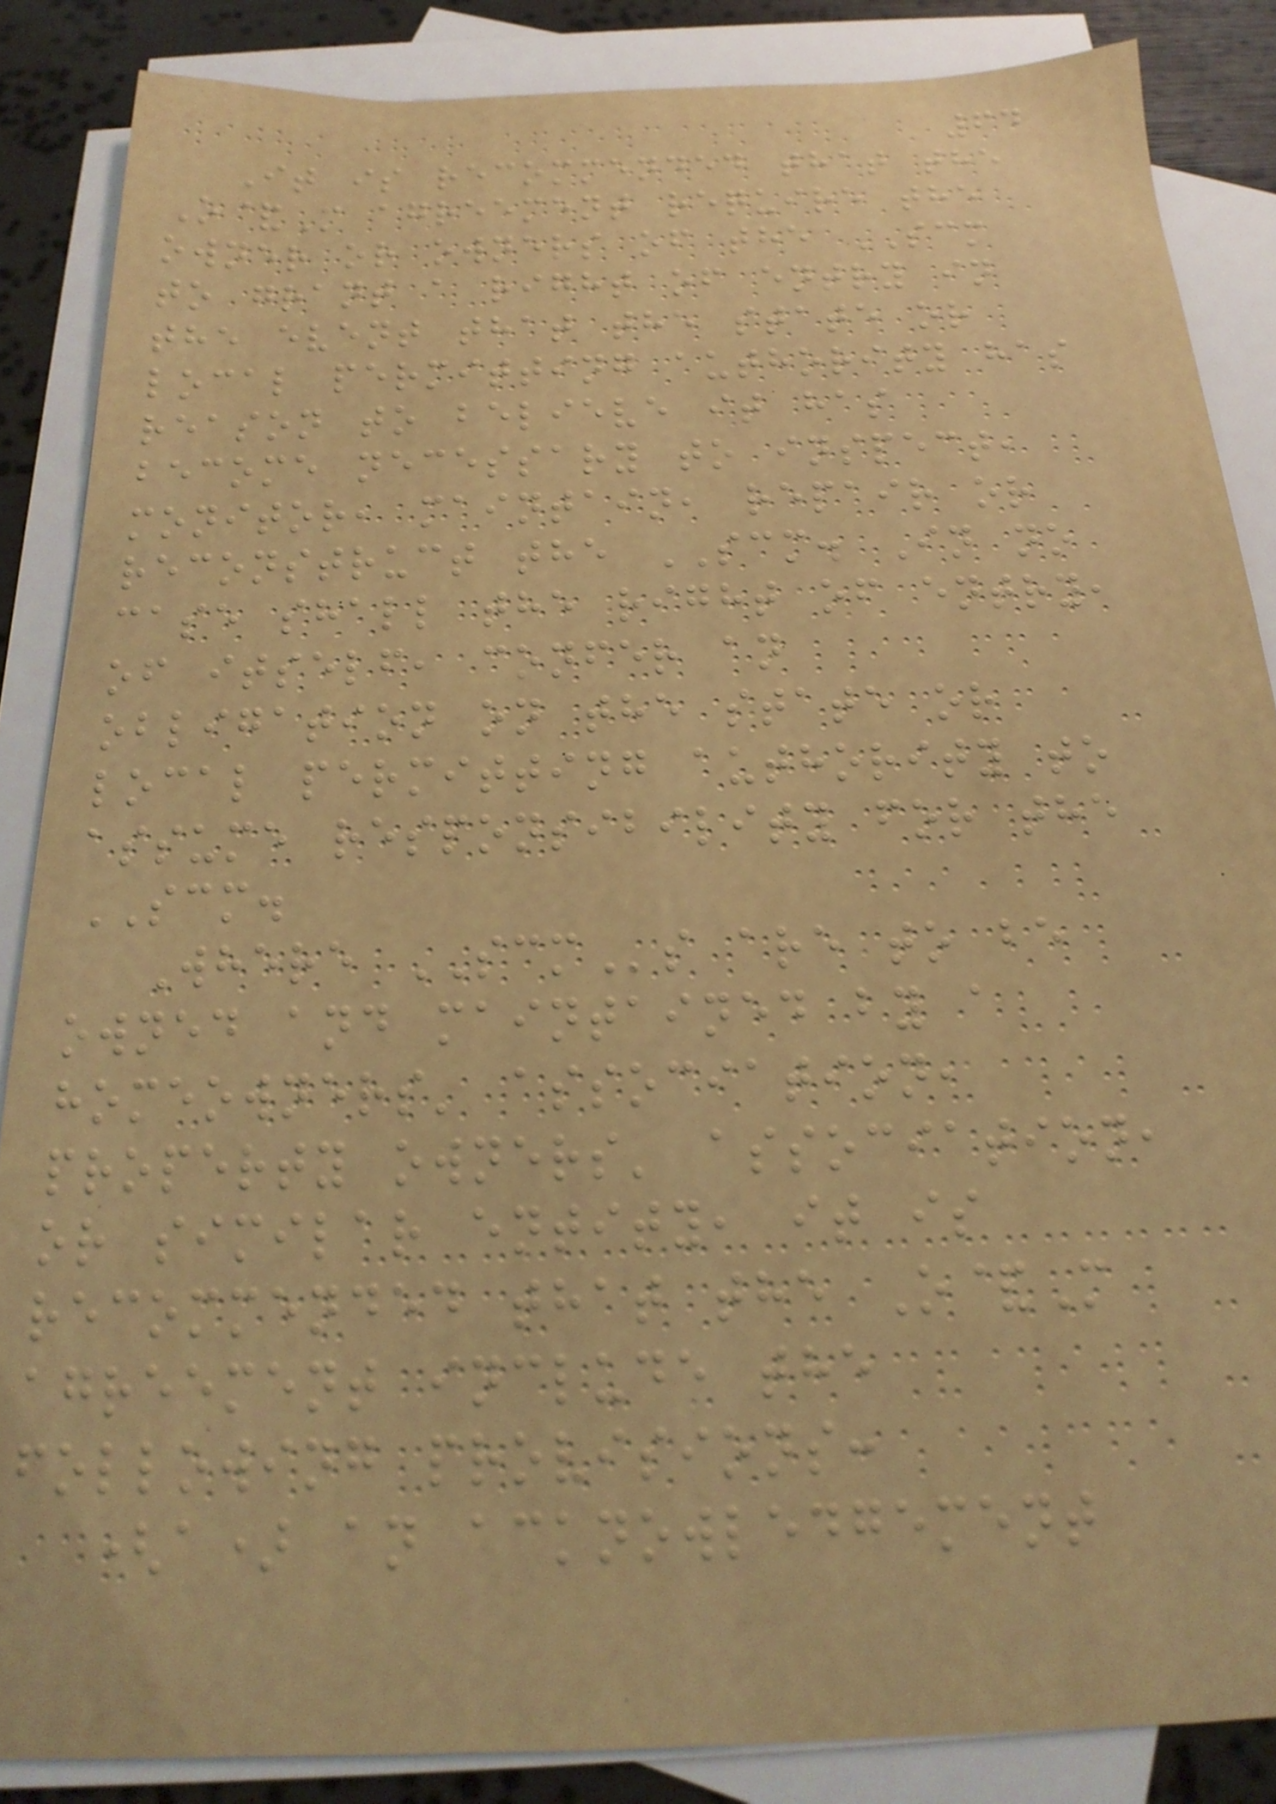64
It is recommended that the
O&M agreement require the
owner or owners of the SCM
to grant a right of entry in
the event that the state or
local permitting authority has
reason to believe it has
become necessary to inspect,
monitor, maintain, repair or
reconstruct the SCM. In no
case shall the right of entry,
of itself, confer an
obligation on the state or
local permitting authority to
assume responsibility for the
SCM.
Where SCMs are to be
owned and maintained by a
homeowners' association,
property owners' association,
or similar entity, it is
recommended that the O&M
agreement include the
following provisions:
(a) an acknowledgement
